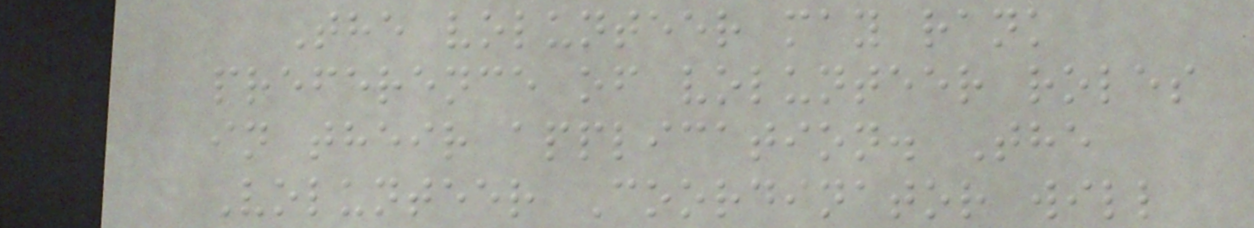The volunteer may rank
preference of volunteer roles
in their application. The
Volunteer Coordinator will
